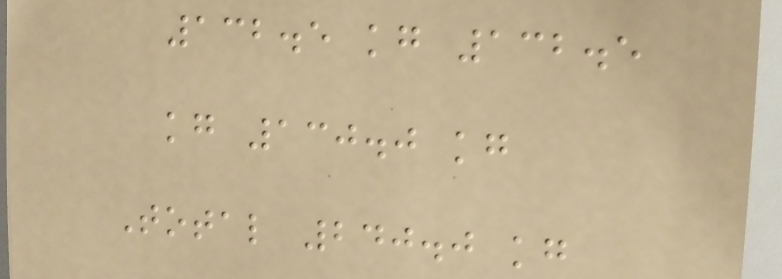132.5 kg 132.5
kg 130.0 kg
Total 240.0 kg
